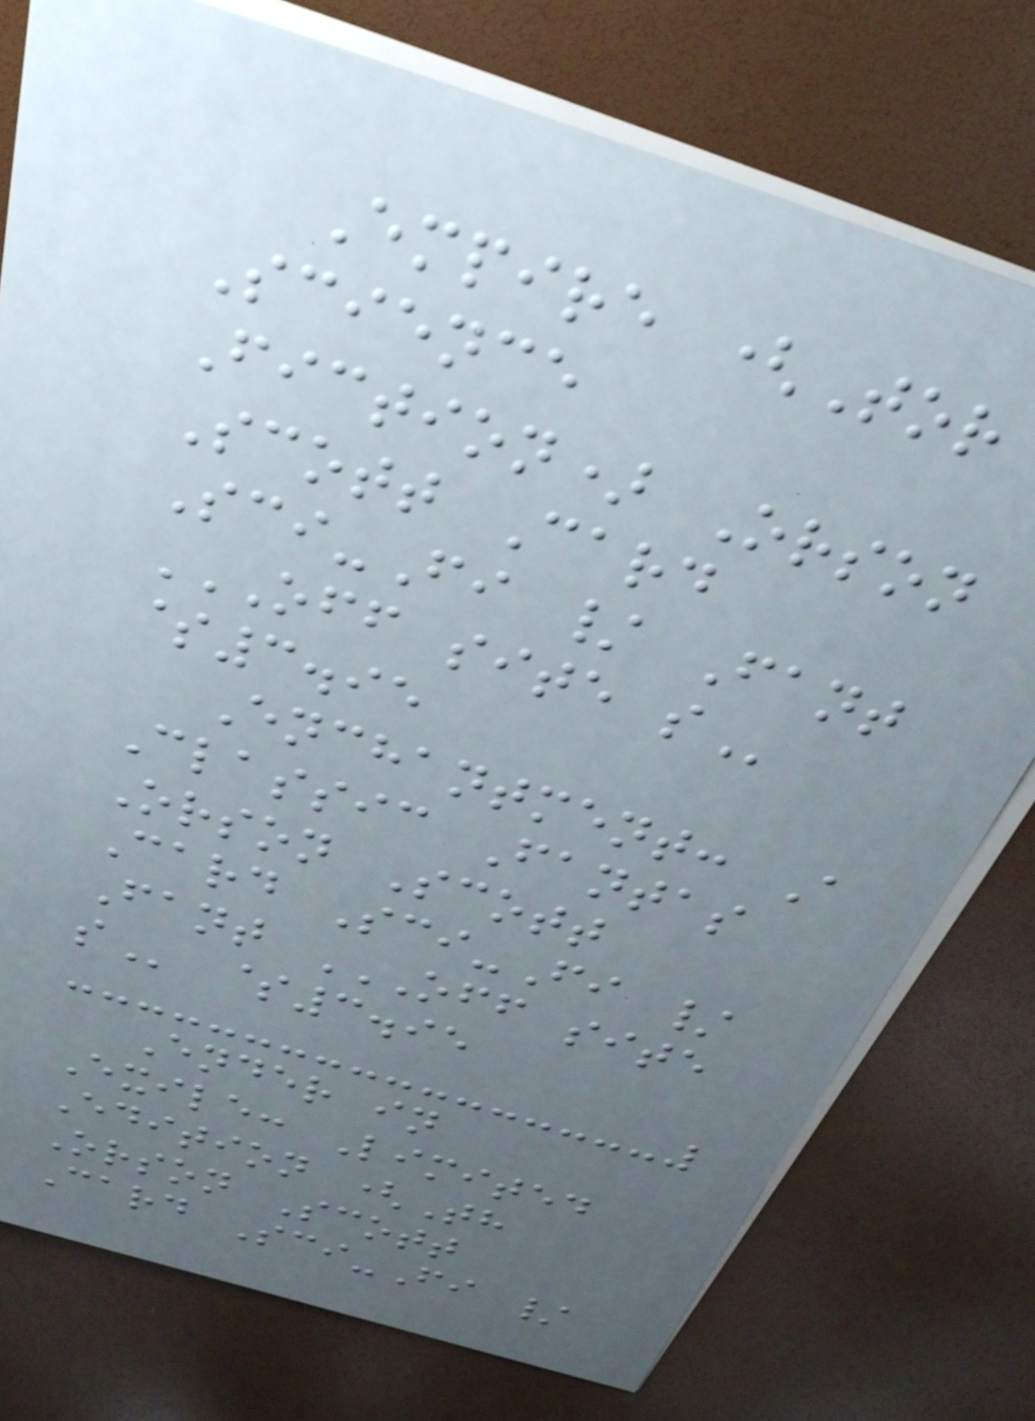Empire (Tor
Science
Fiction) Orson
Scott Card
Sci-Fi / Fant
OFF SITE S
$3.95
Enchantment: A
Classic Fantas
Orson Scott
Card Sci-Fi /
Fant OFF SITE
S $3.95
Ender in
Exile: Limited
Edition (Th
Orson Scott
Card Sci-Fi /
